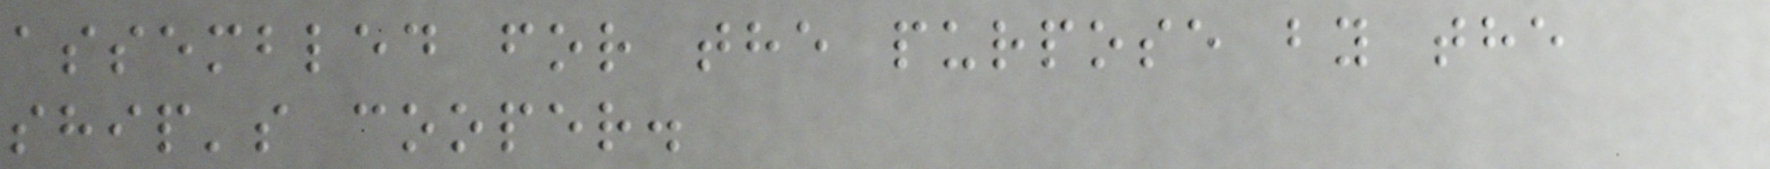assembled for the purpose by the
ship's cooper.
